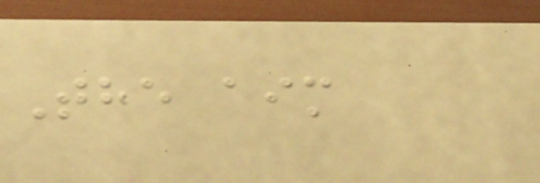The aim
